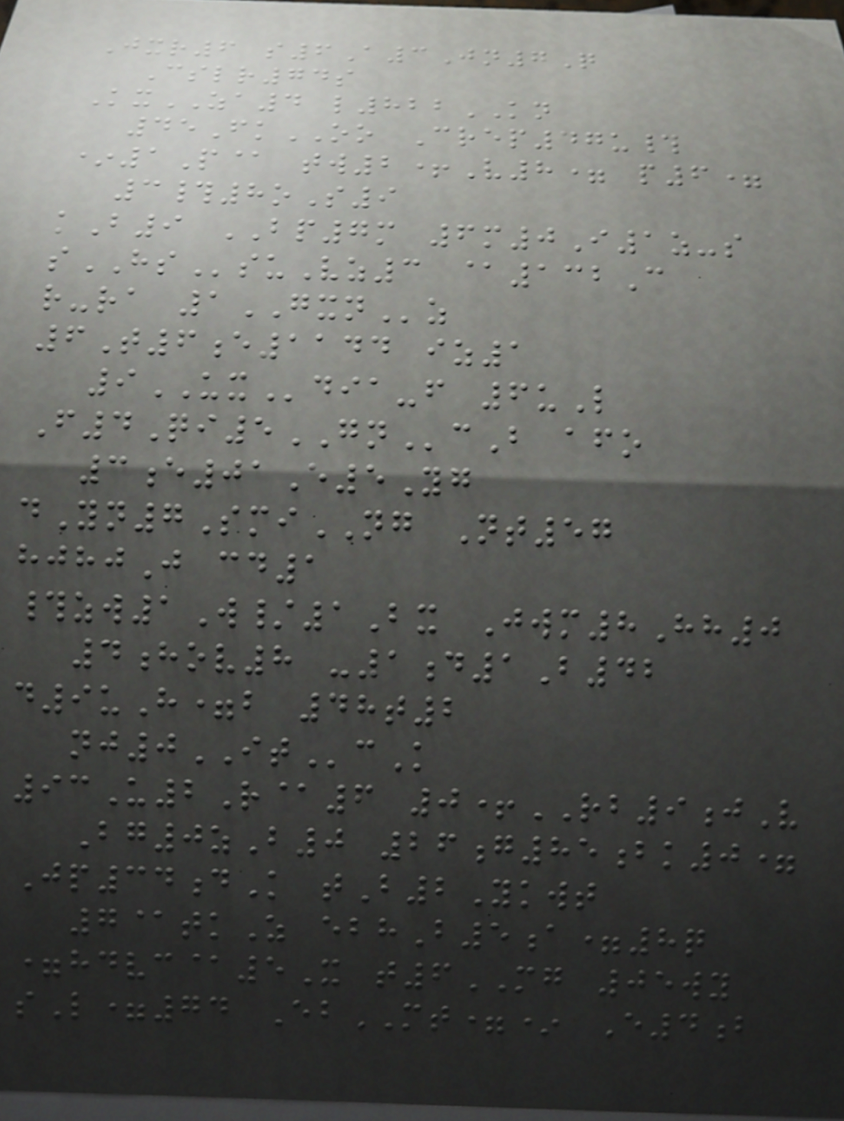Jxr6 s6A3Jn7Q
Cslr74s
KxZA4 l822KN
45FkOO Crep47u#
*1P@ tw2+V8= p6=
3#8oS9
kB9 BP7m 6m0I1z-s
sHSsuVz3 @132C
r-ra 1GXNz
6T6e1144 iz1
9UXdia-f 6uL
F4Qi5GNcB afo
3e01E5Yg
dYn7SmiNG Nt57
hjhjJ cd1
#zw1W/1Bx Jwm8Hh0
4hov8 -1d1B42
d9uH=b 48t2
nj0ITcK
93U2R@6 0+RB9jV
Bg0zB0 26g85bk0=
Jp34dK tB2Ykwt
7@tkZ ebhB5a=8q
=hdvc@5X t6MG 05wy
sL=74 EbMT=* E4b
